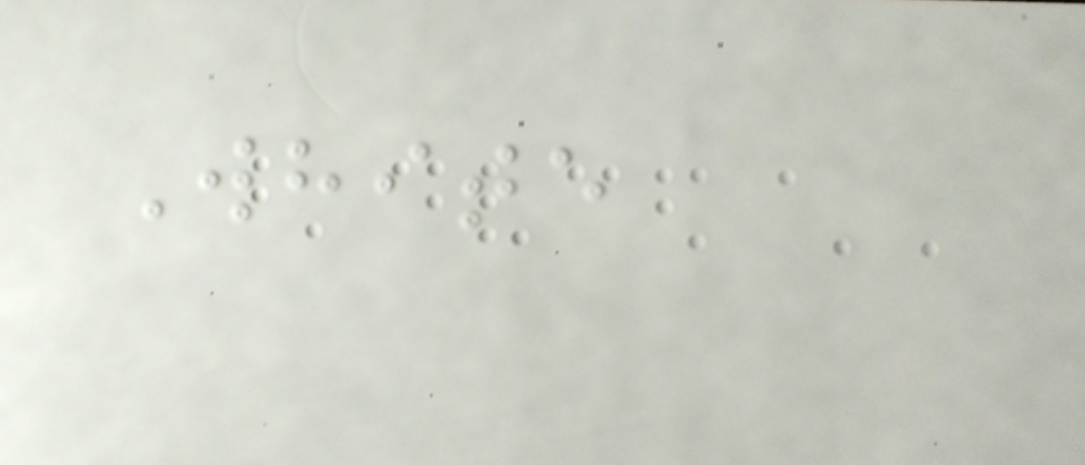White
